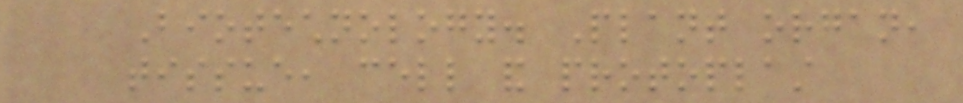Biotechnology. Plant organ,
tissue, cell and protoplast
